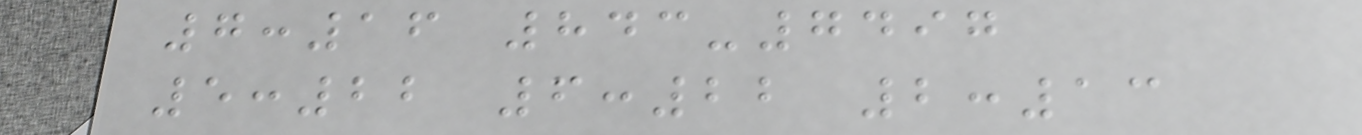7:16 843-7497
5:22 6:22 2:13
